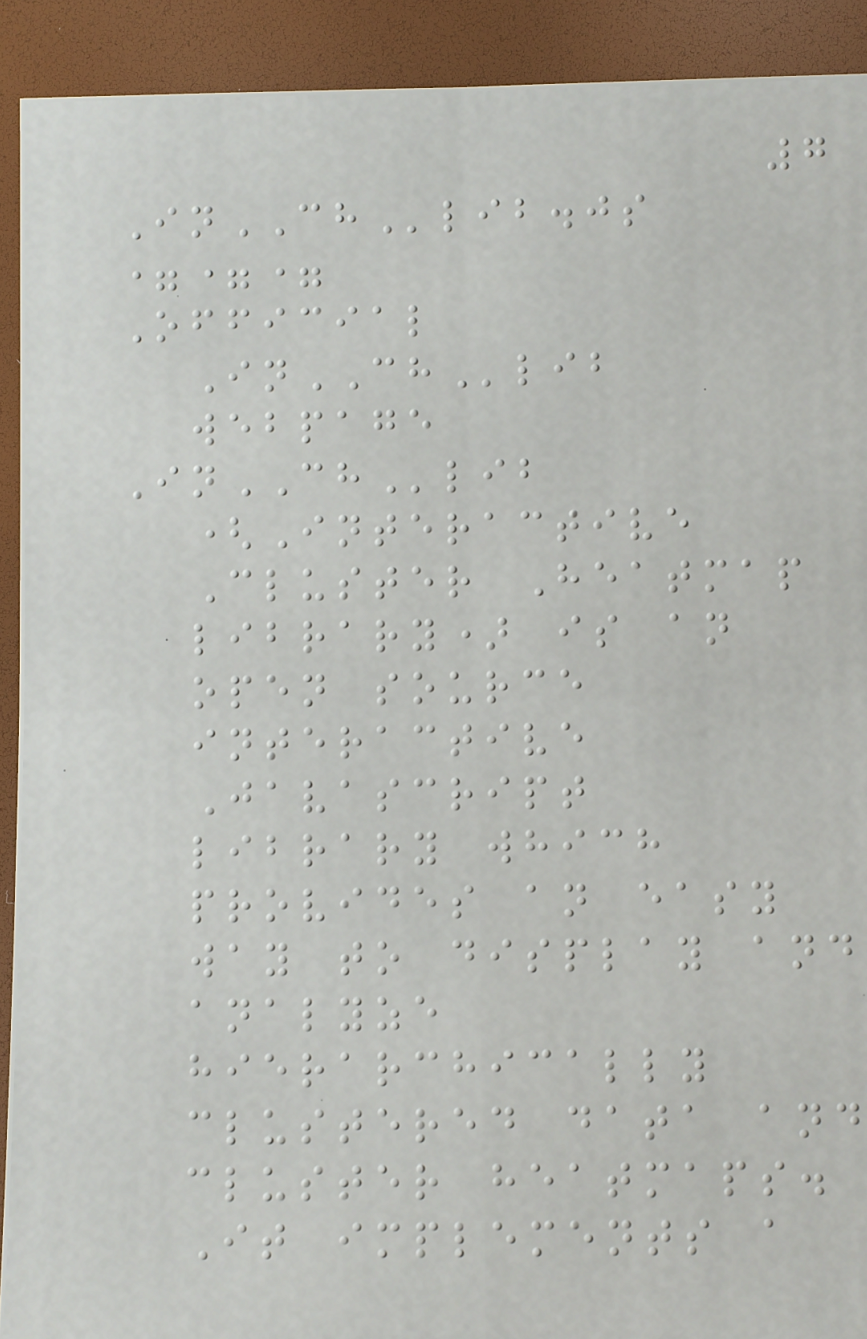7
InCHlib.js
===
Official
InCHlib
webpage
InCHlib
(Interactive
Cluster Heatmap
library) is an
open source
interactive
Javascript
library which
provides an easy
way to display and
analyze
hierarchically
clustered data and
cluster heatmaps.
It implements a
